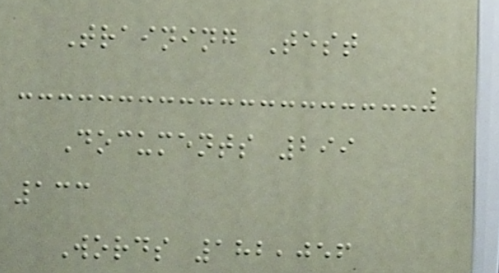Training Test
Documents 299
133
Words 182,056
